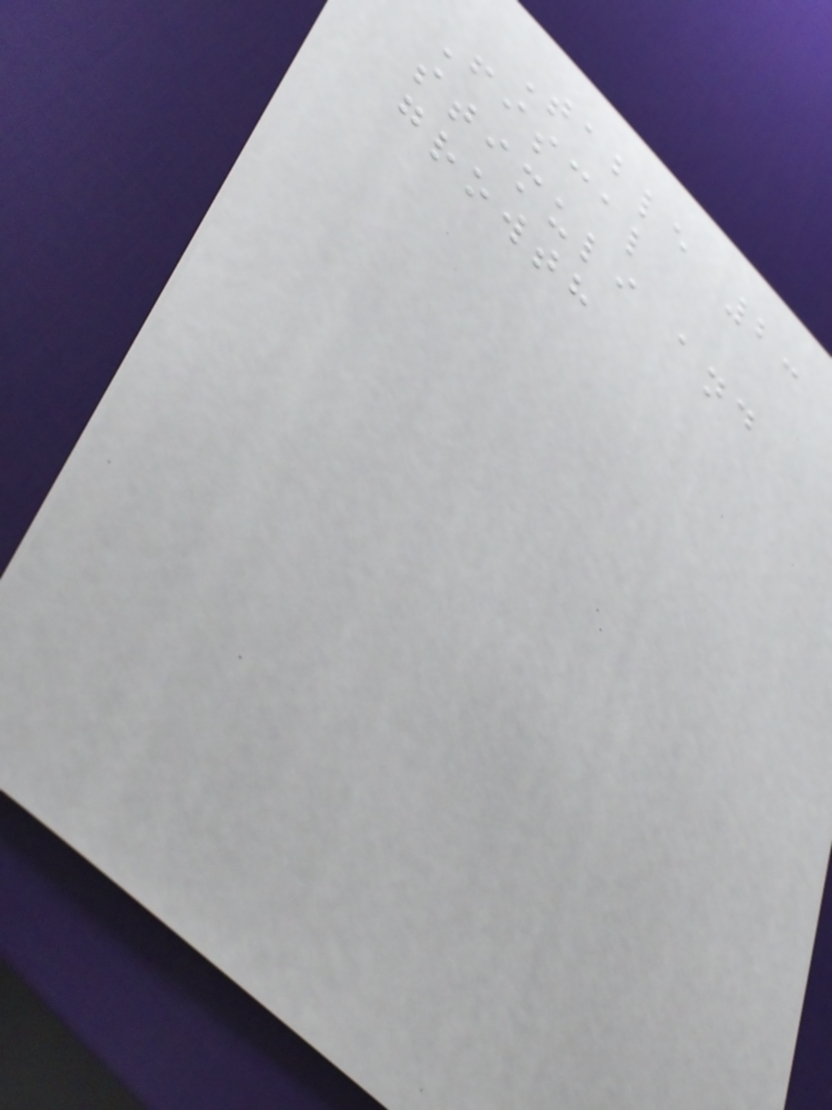Table 2:
Fiscal
stimuli and
growth
